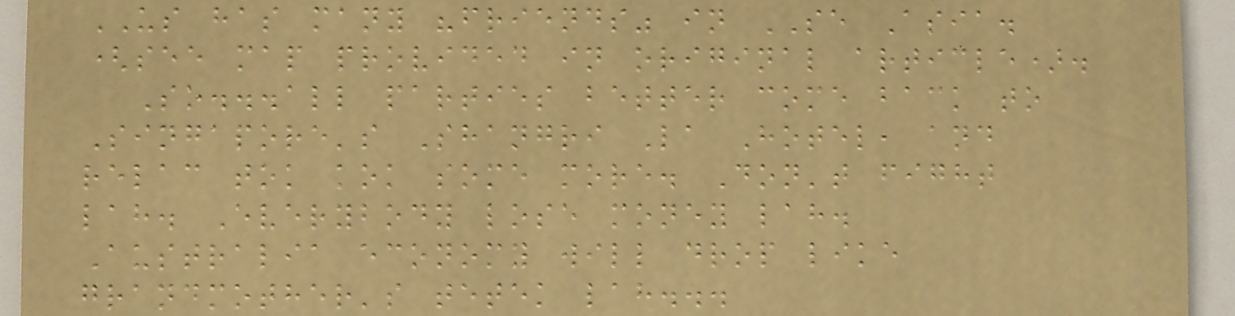US has many "friends" in SE Asia.
(see map provided in original article).
So...all parties better come back to
Singapore's Shangri La Hotel, and
relac tok kok some more. Don't fight
lah. Everybody lose money lah.
Australia economy will drop like
grandmother's tetek lah...
